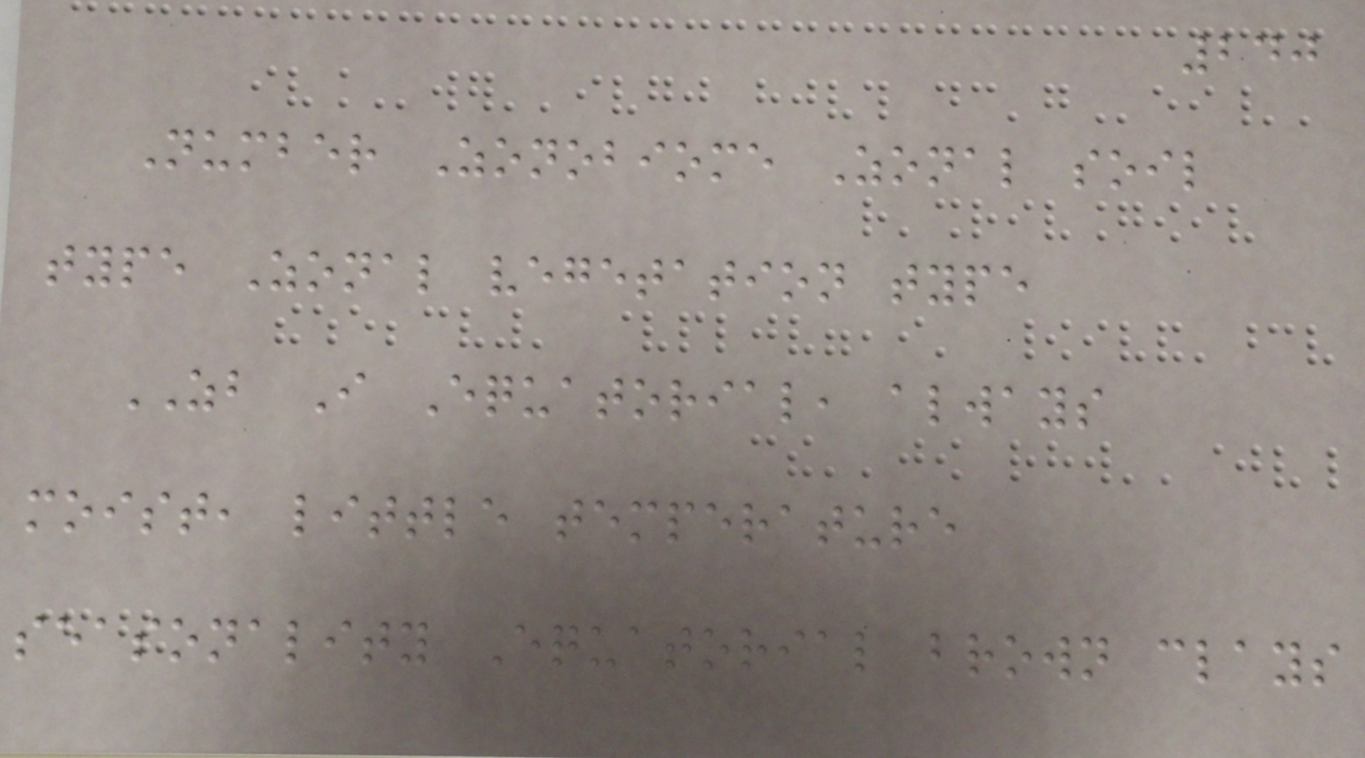240
Number Zonobiome Zonal soil
type Zonal vegetation type
ZB I Equatorial, always
moist, little temperature
seasonality Equatorial brown clays
